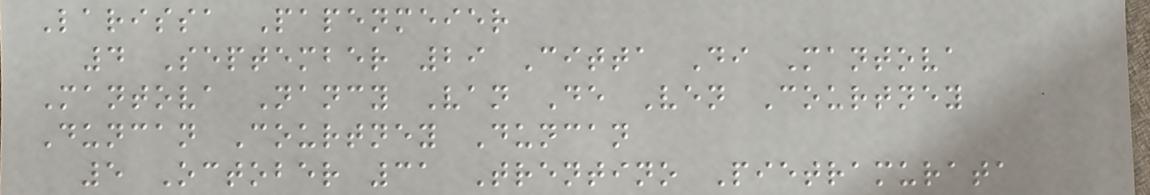Larissa Papenmeier
4 September 29 Citta Di Mantova
Mantova Nancy Van De Ven Courtney
Duncan Courtney Duncan
5 October 31 Trentino Pietramurata
